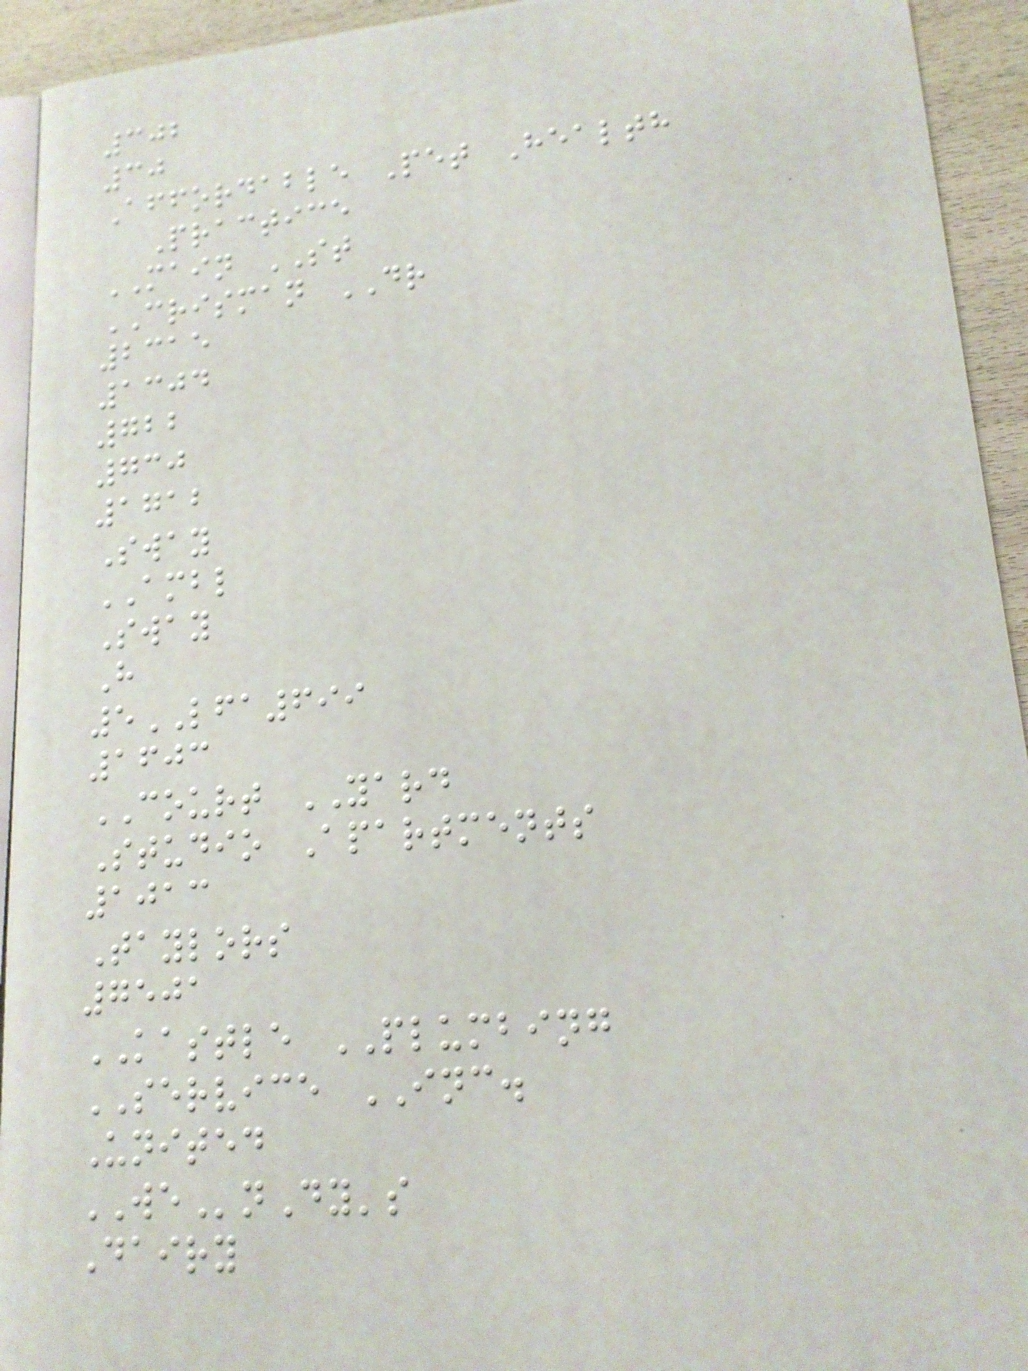302
30
Affordable Pet Health
Practice
MAIN ST
CRISMAN DR
2315
1304
722
730
1712
Sway
AMBL
Sway
H
5LFA699
1603
COURT YARD
Studio Apartments
1013
Taylors
7501
KASTLE PLUMBING
SERVICE INC.
United
WEnDy's
Dairy
